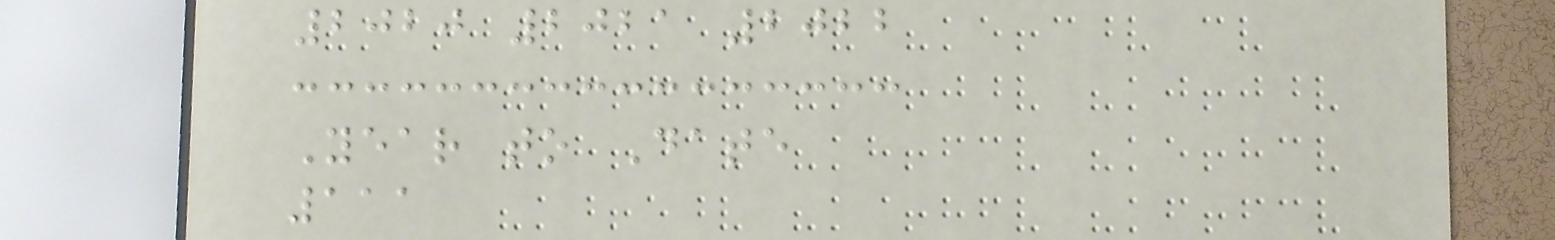2020 2021 2022
Year to Date
111
